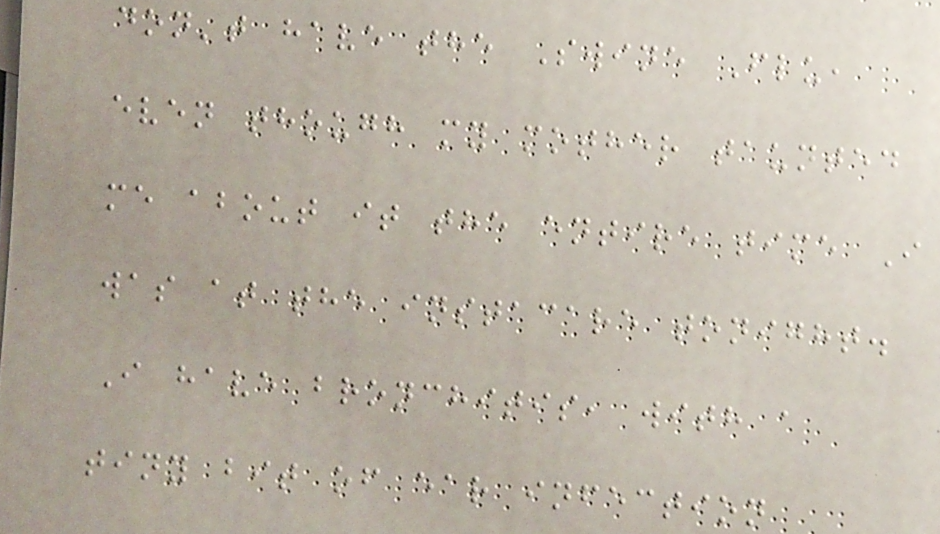don't have the Swine Flu,
even though my mother taunted
me about it the entire time I
was at the instacare tonight.
I have bronchitis, with a
tiny bit of ear infection
